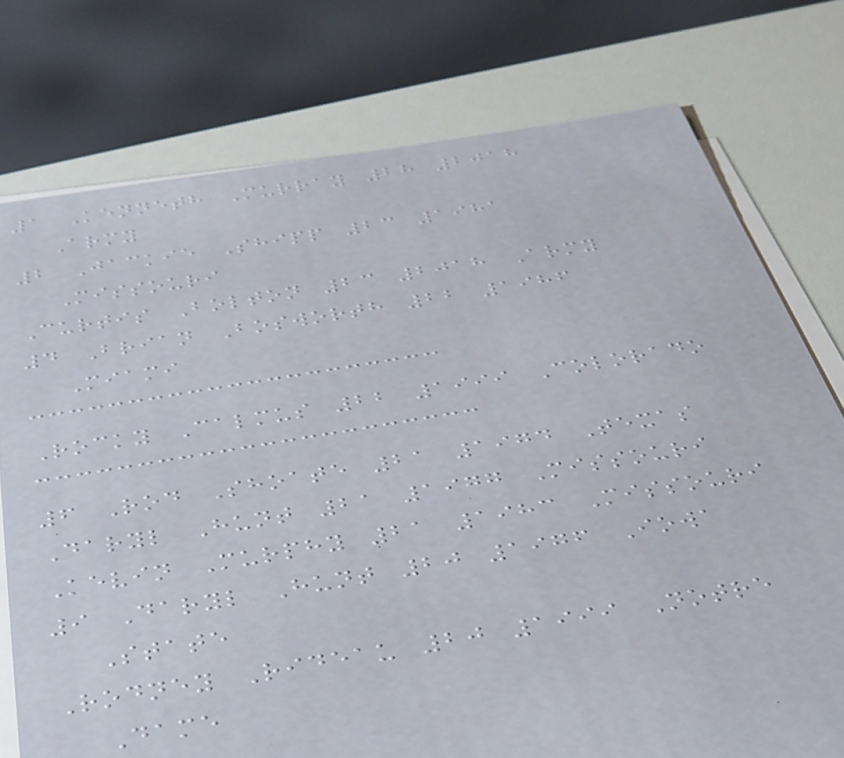1 Kenneth Murray 28 2018
Army
2 Jackie Shipp 23 1981
Missouri
Curtis Bolton 23 2018 Army
4 Brian Bosworth 22 1986
Miami
Rocky Calmus 22 1999 Colorado
6 Rod Shoate 21 1974 Texas
Daryl Hunt 21 1977 Missouri
Kevin Murphy 21 1983 Missouri
9 Daryl Hunt 20 1976 Iowa
State
Rodney Rideau 20 1999 Notre
Dame
